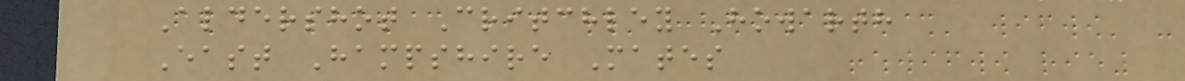Aldershot Critchley Howarth
East Hampshire Mates
